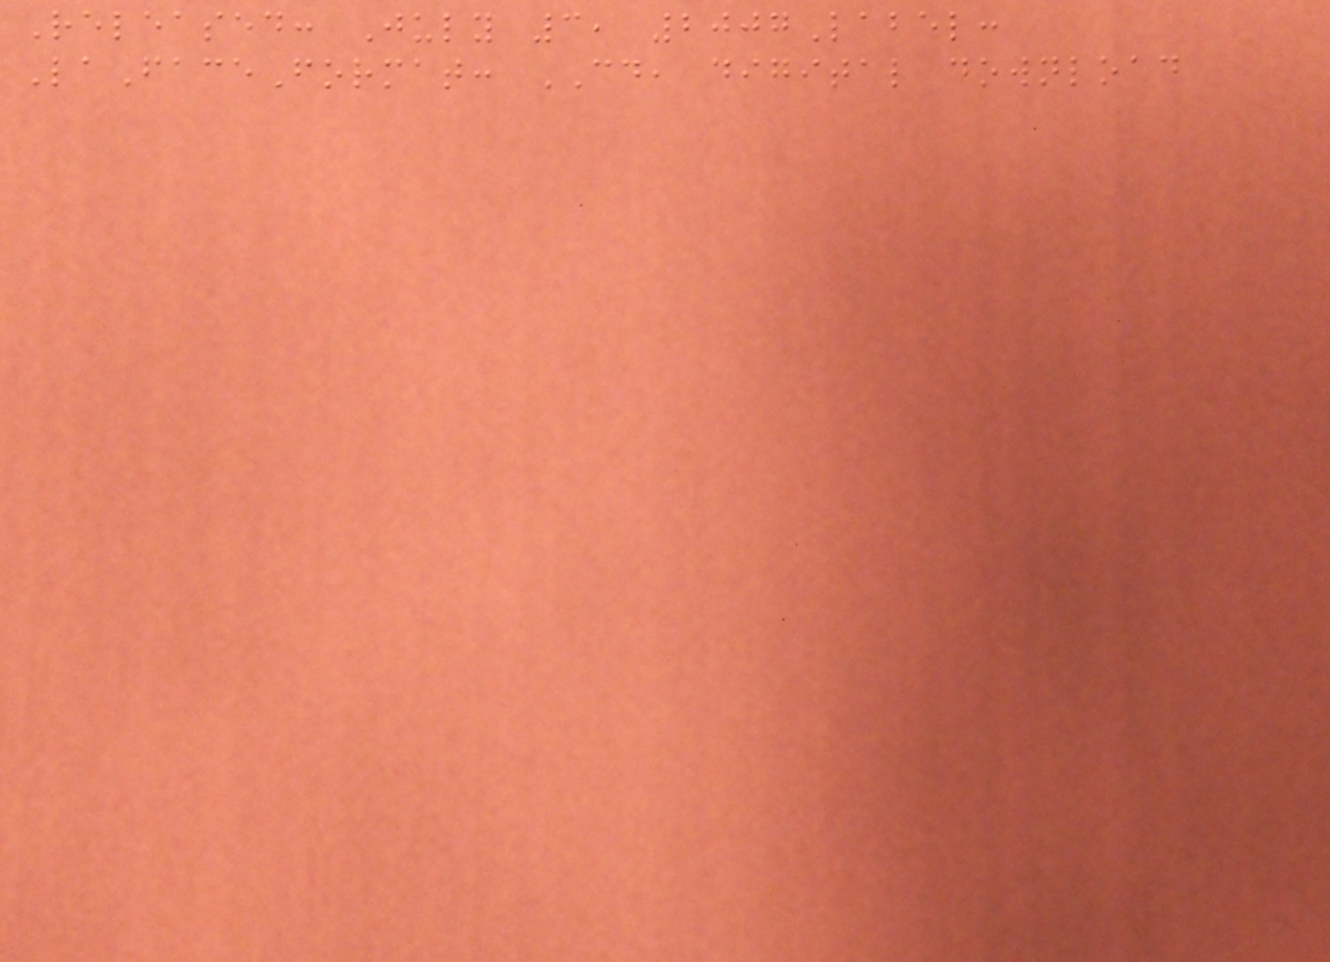Released: July 3, 2007Label:
LaFaceFormat: CD, digital download
